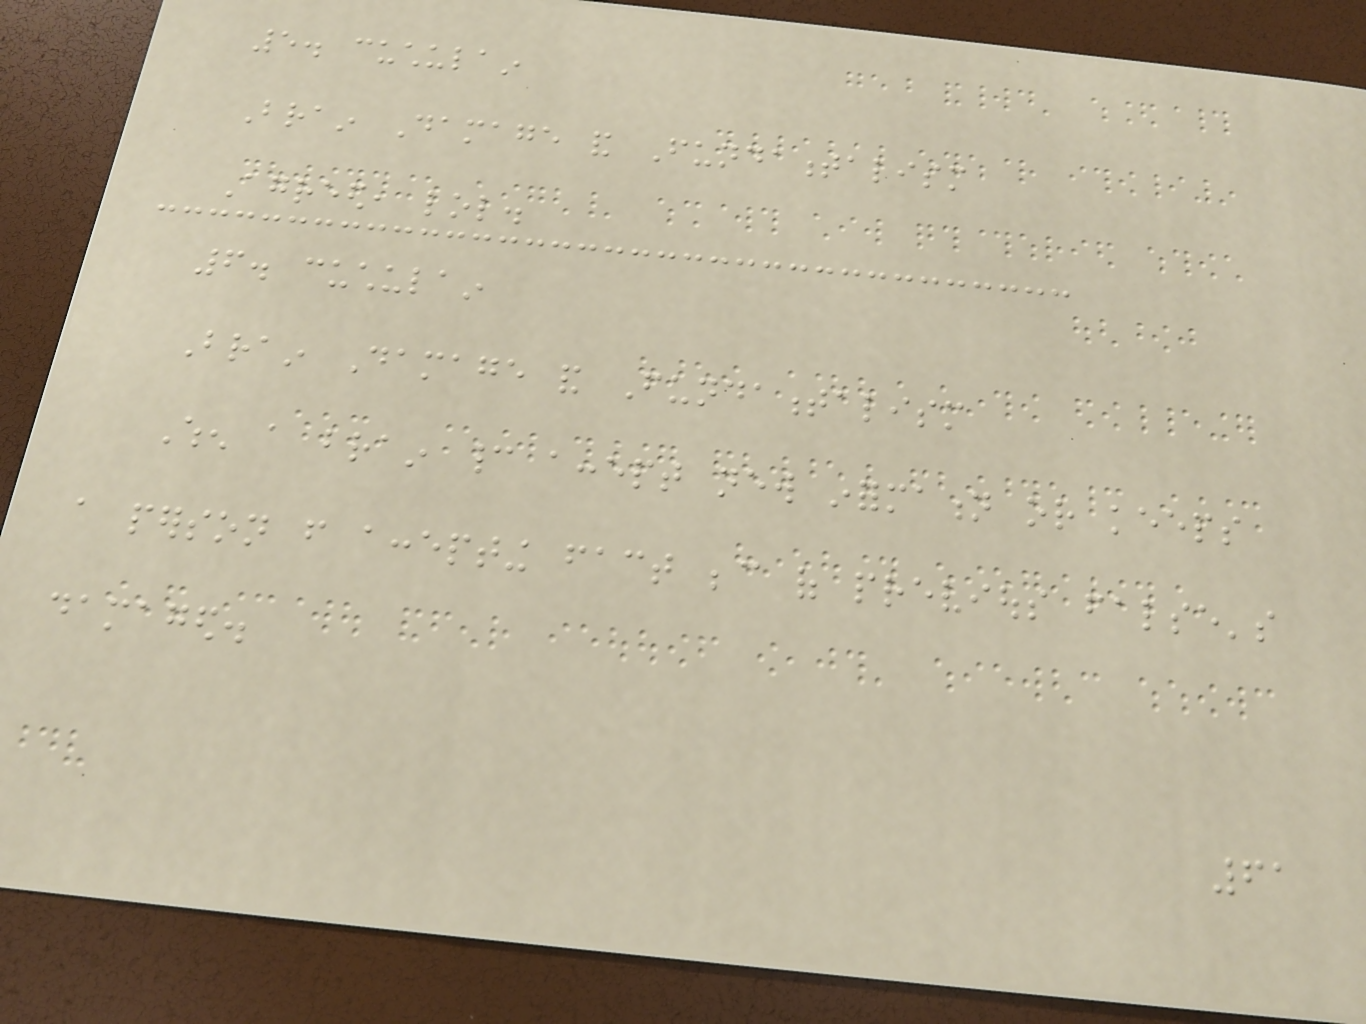5. cuchulain
Brain Damage and Fundamentalism
Agreed, lol.
6. cuchulain
Brain Damage and Fundamentalism
When a brain cannot accept new information or keeps
a person from accepting fact because of previous false's
damaged.
61
